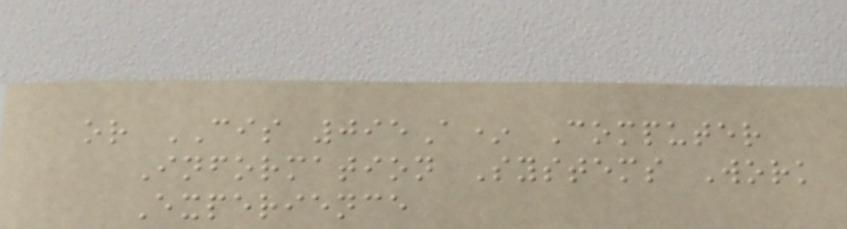or CIS 095A* Computer
Information Systems Work
Experience
